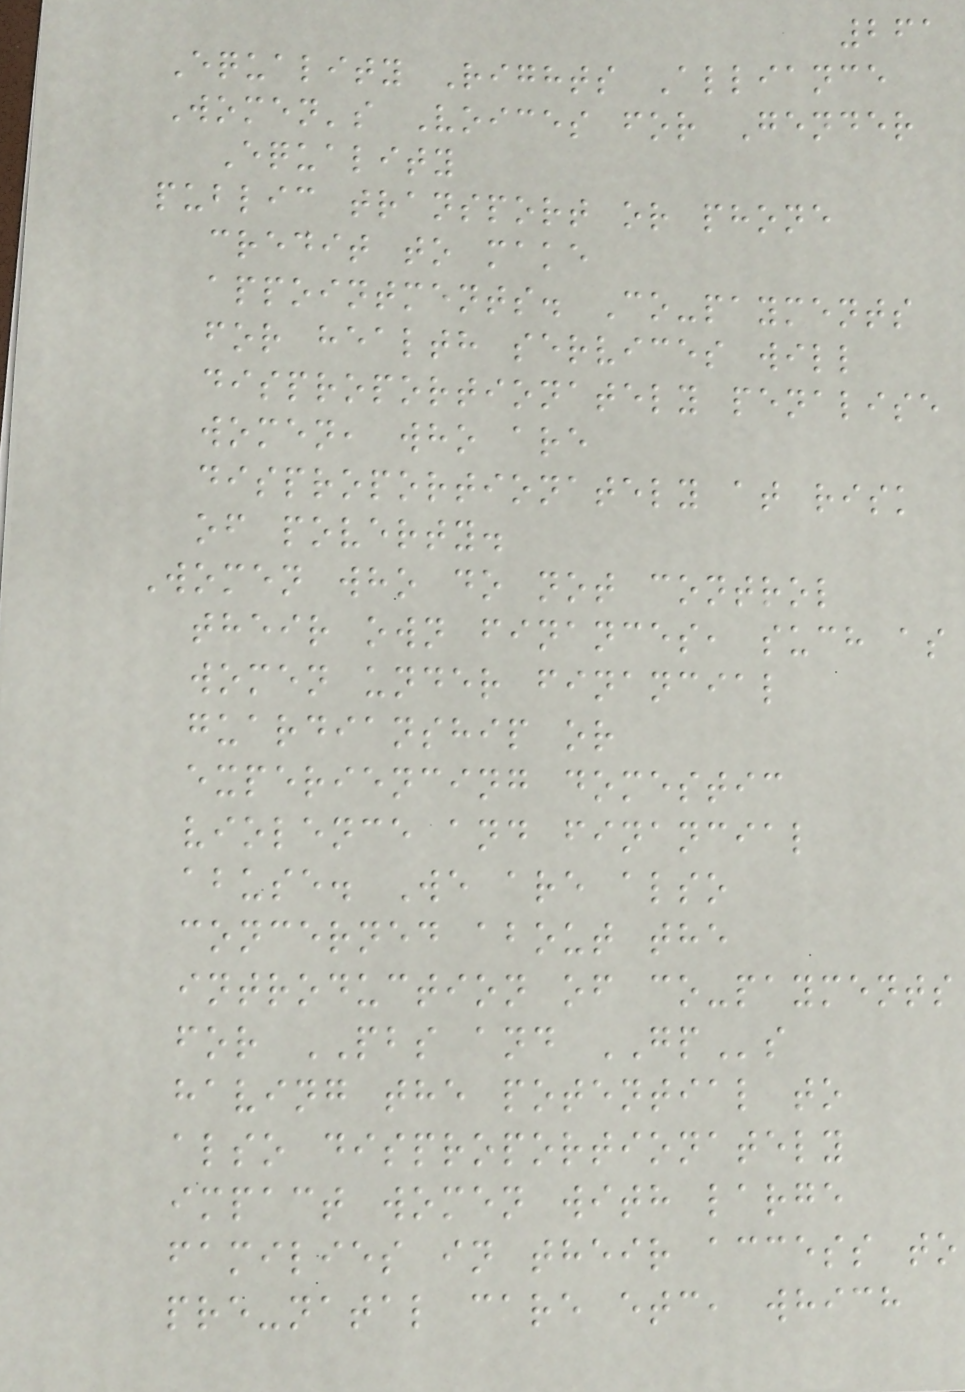261
Equality Rights Alliance
Women's Voices for Gender
Equality
public transport or phone
credit to make
appointments. Co-payments
for health services will
disproportionately penalise
women, who are
disproportionately at risk
of poverty.
Women who do not control
their own finances, such as
women under financial
guardianship or
experiencing domestic
violence and financial
abuse. We are also
concerned about the
introduction of co-payments
for PBS and GPs
having the potential to
also disproportionately
impact women with large
families in their access to
pre-natal care etc, which
